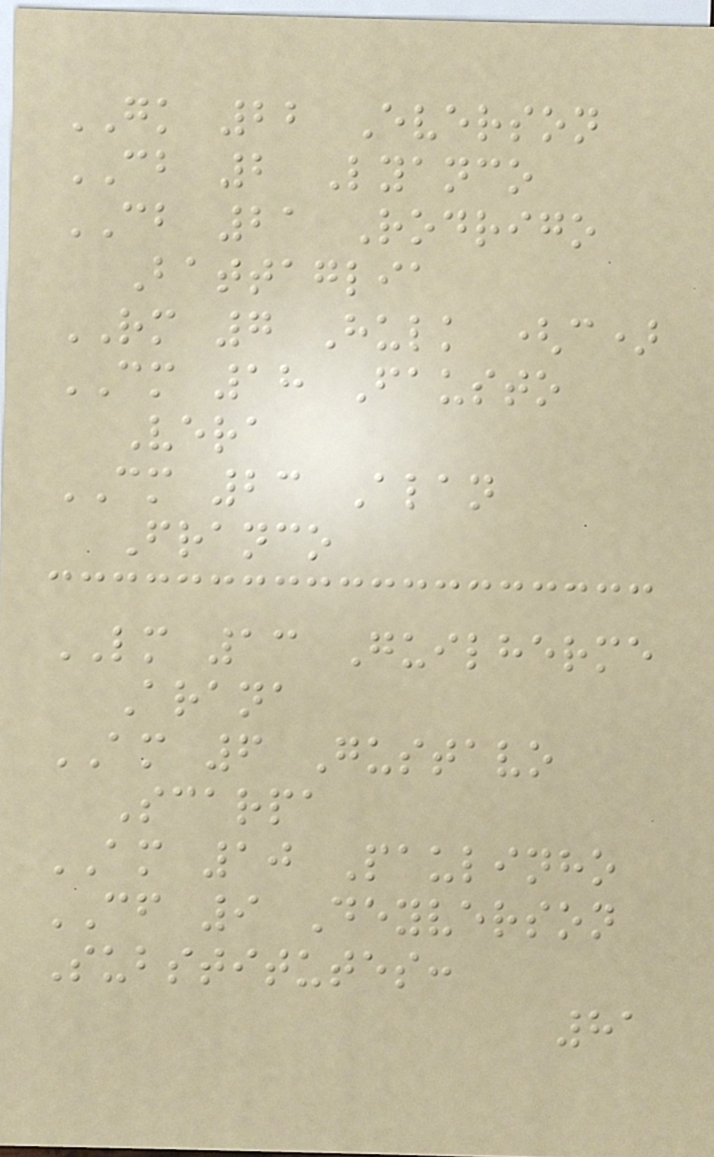GK 22 Everson
CB 2 Lyanco
CB 21 Rodrigo
Battaglia
RM 7 Hulk (c)
CM 18 Fausto
Vera
CM 23 Alan
Franco
LM 13 Guilherme
Arana
AM 6 Gustavo
Scarpa
AM 10 Paulinho
CF 9 Deyverson
Substitutes:
81
